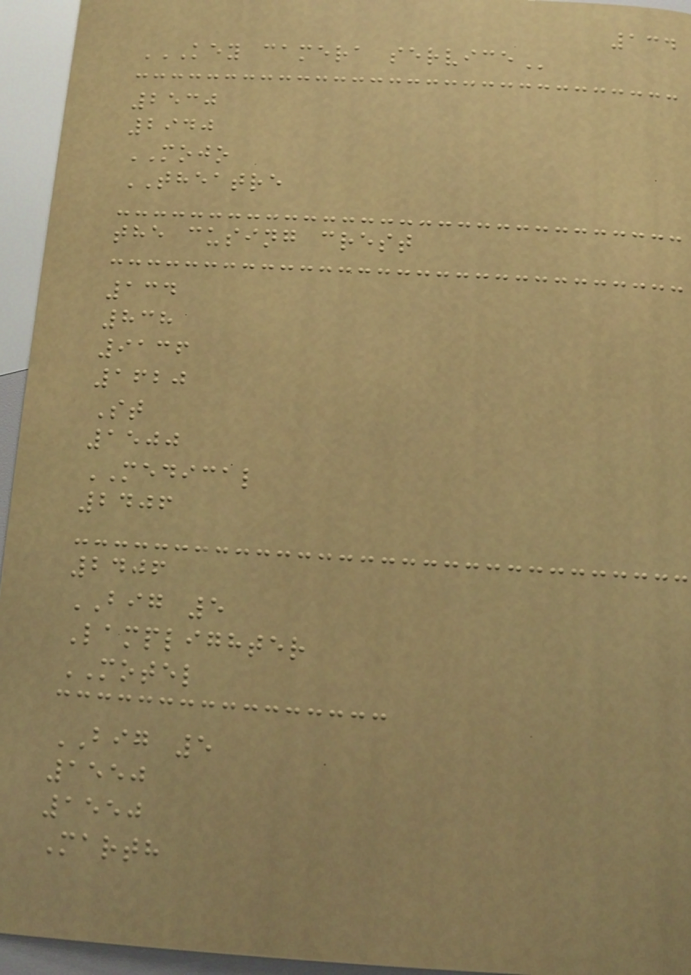134
KEY CAMERA SERVICE
2530
2940
MOJO
THEATRE
the cusing crest
134
838
9136
1620
St
1500
MEDICAL
2406
2406
BIG 5
Lamplighter
MOTEL
BIG 5
1550
1550
Marth
